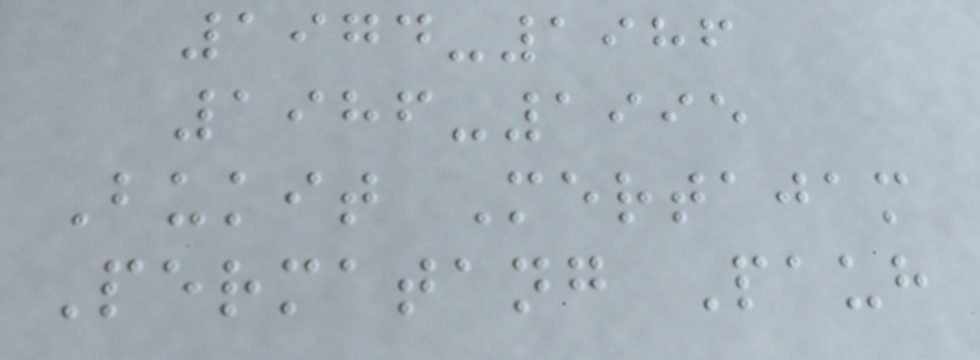1974-1986
1986-1995
Bukit Mertajam
Permatang Pauh
